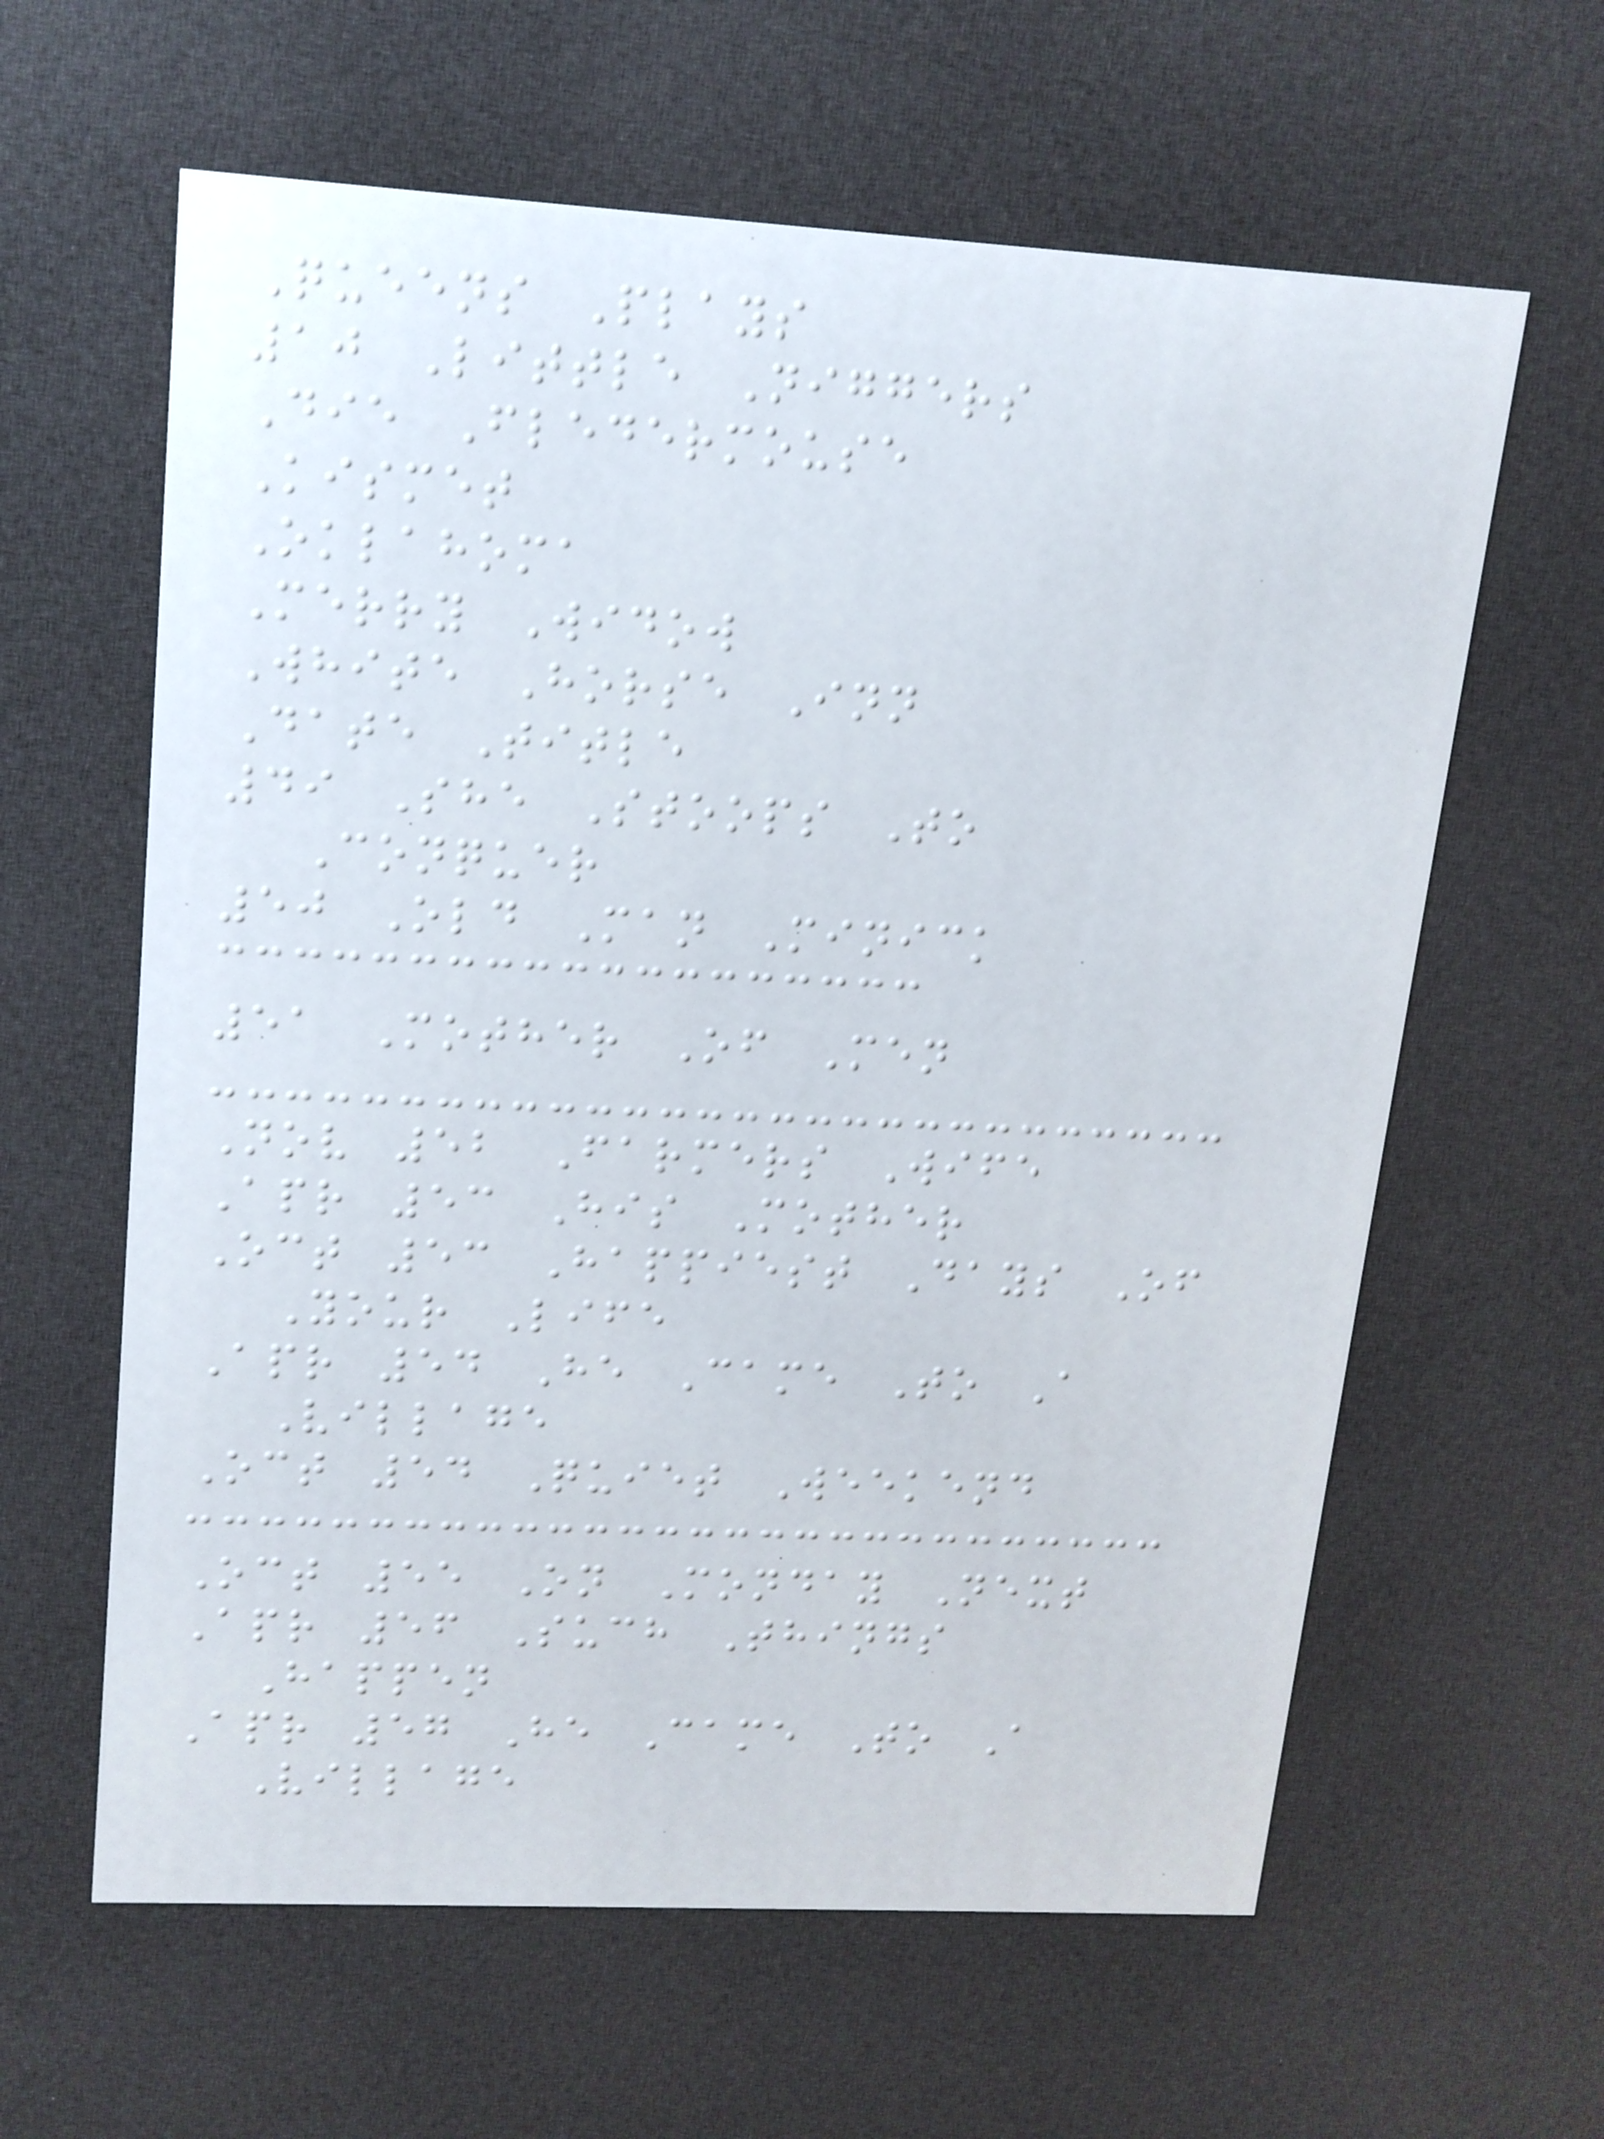Queens Plays
10 Little Niggers
Die Fledermouse
Kismet
Oklahoma
Merry Widow
White Horse Inn
Date Title
49 She Stoops To
Conquer
50 Old Man Minick
51 Mother Of Men
Nov 52 Farmers Wife
Apr 53 His Mother
Oct 53 Happiest Days Of
Your Life
Apr 54 He Came To A
Village
Oct 54 Quiet Weekend
Oct 55 On Monday Next
Apr 56 Such Things
Happen
Apr 57 He Came To A
Village
